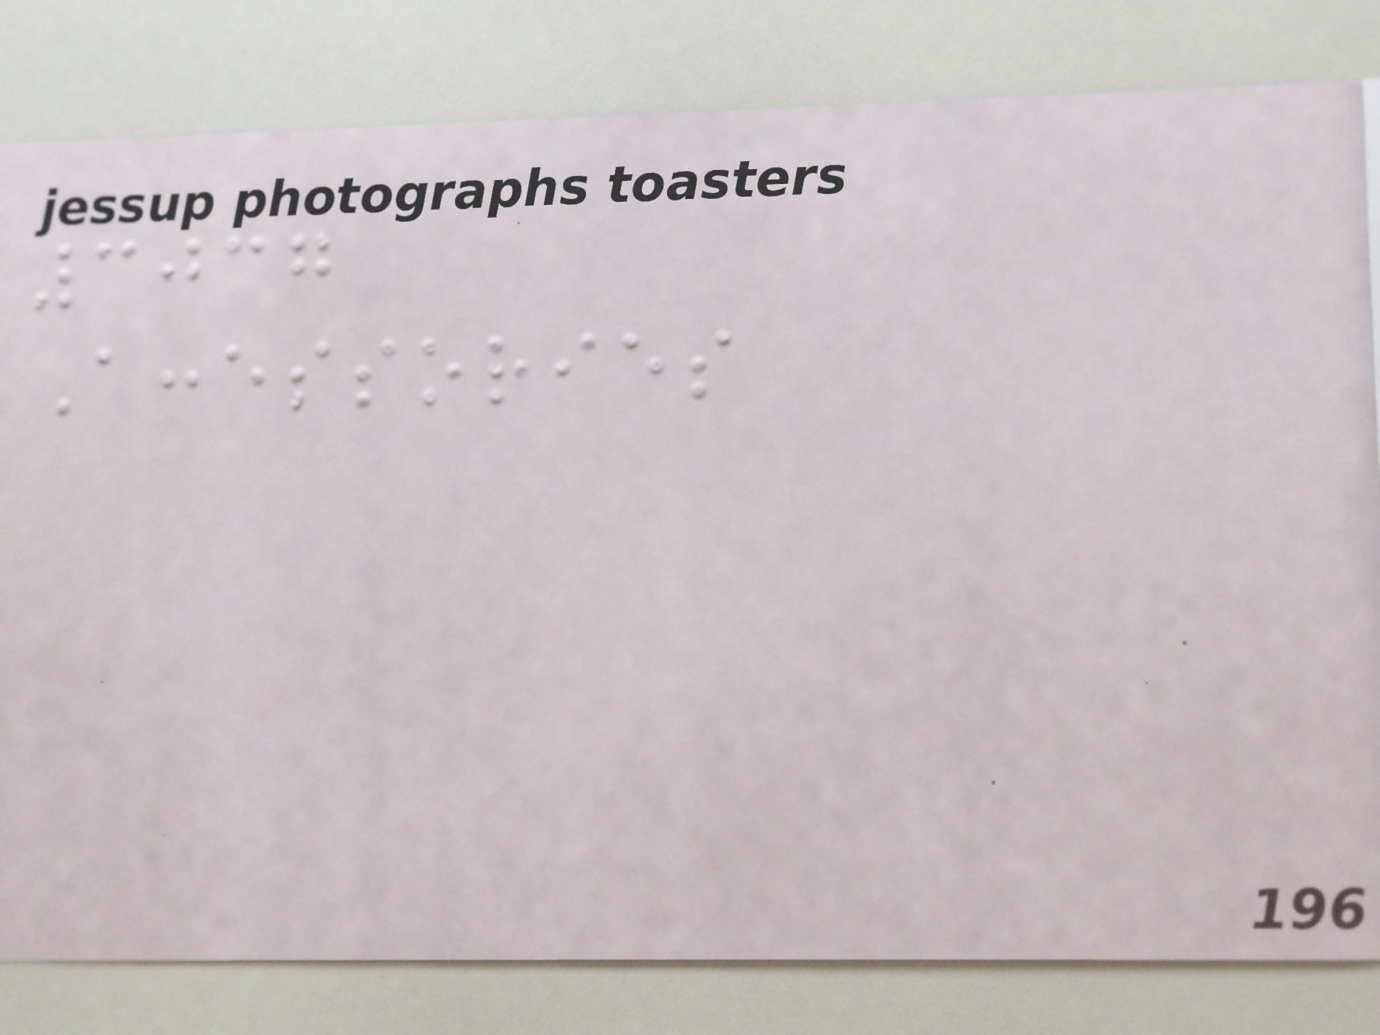3037
Accessories
